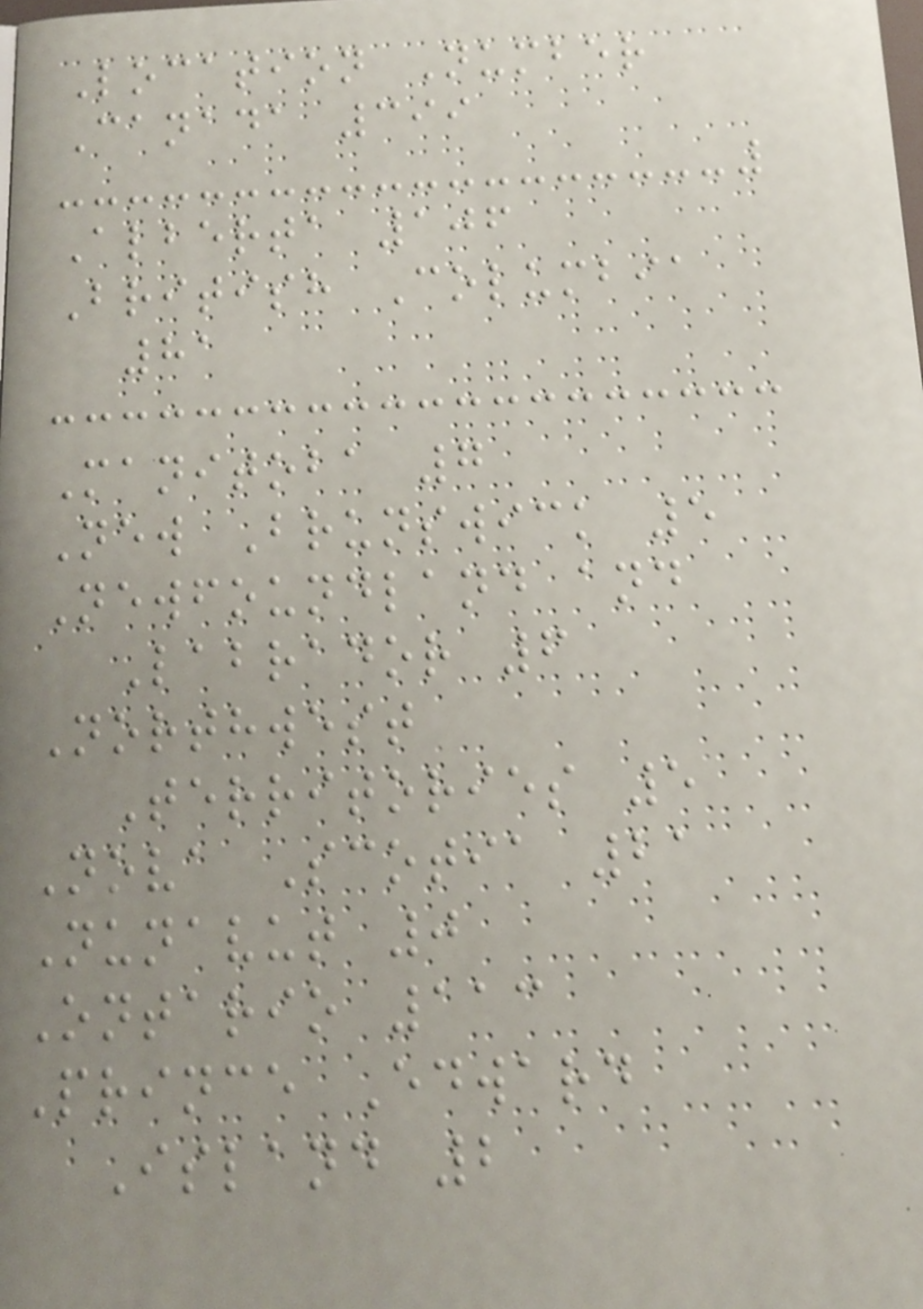Location Number
Canada 399
Alberta 106
British Columbia
81
Manitoba 7
New Brunswick 5
Newfoundland and
Labrador 6
Northwest
Territories 5
Nova Scotia 21
Nunavut 0
Ontario 113
Prince Edward
Island 2
